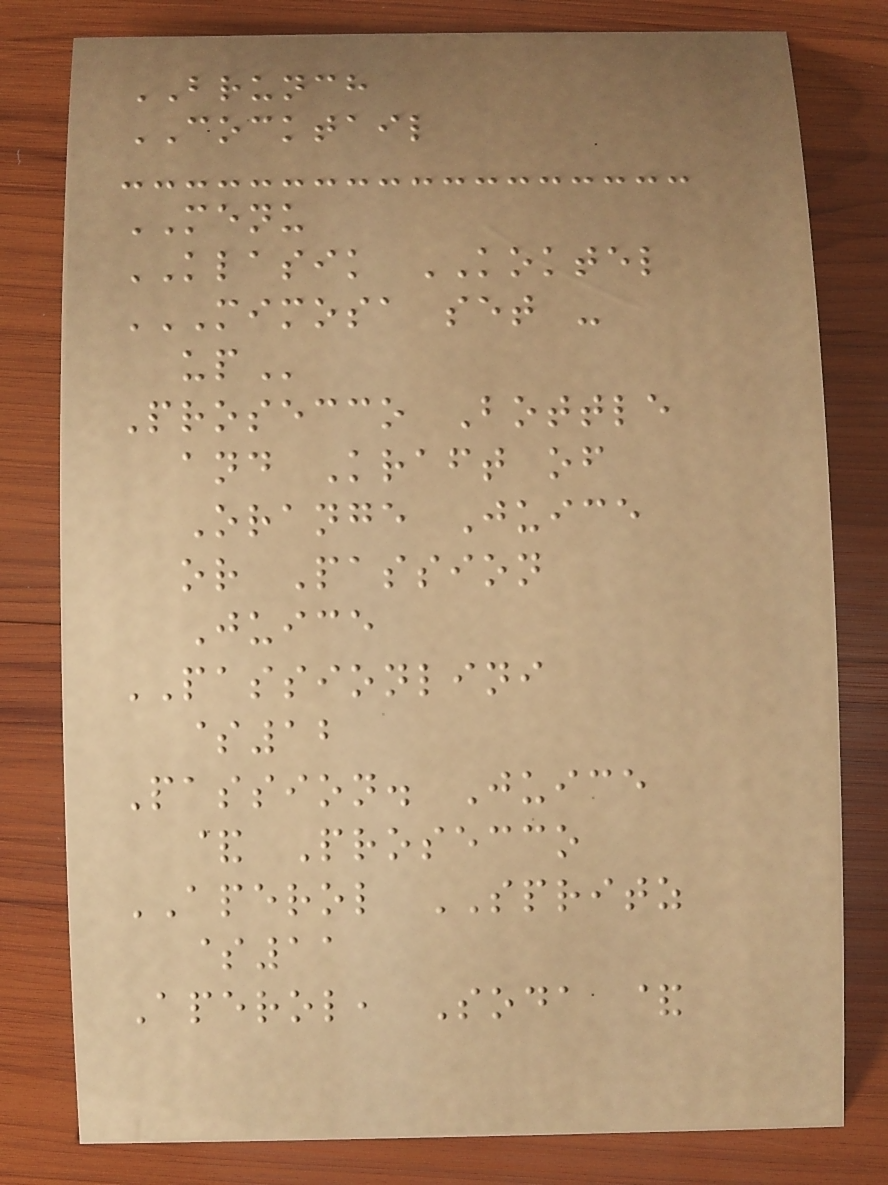BRUNCH
COCKTAIL
MENU
KLASIK KOKTEL
MIMOSA SET -
UP
Prosecco Bottle
and Kraft of
Orange Juice
or Passion
Juice
PASSIONLINI
$12
Passion. Juice
& Prosecco
APEROL SPRITZ
$11
Aperol, Soda &
